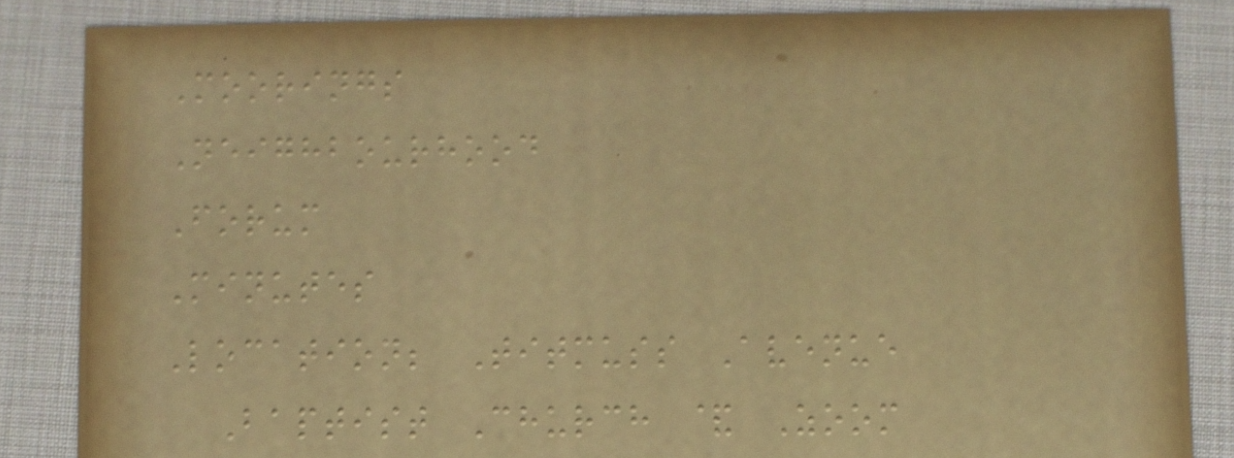Moorings
Neighbourhood
Forum
Minutes
Location; Titmuss Avenue
Baptist Church & Zoom
